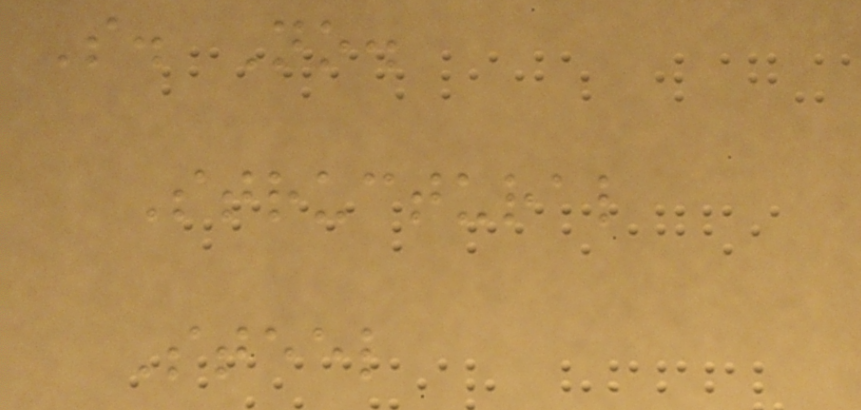S. No.
Structural
Steel
